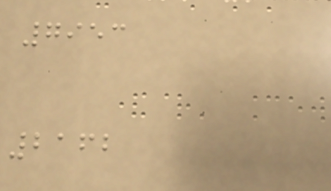7953
2162
